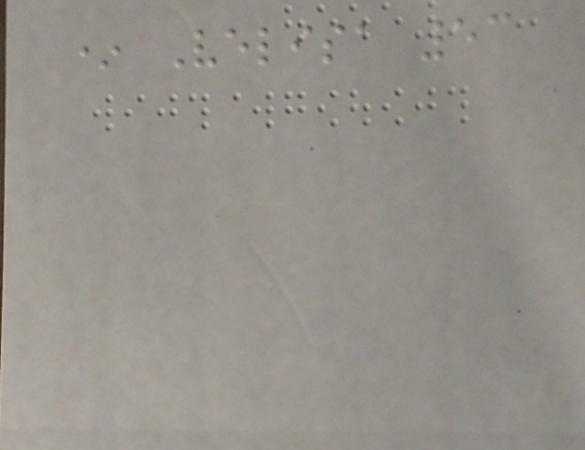* Velisa 53
